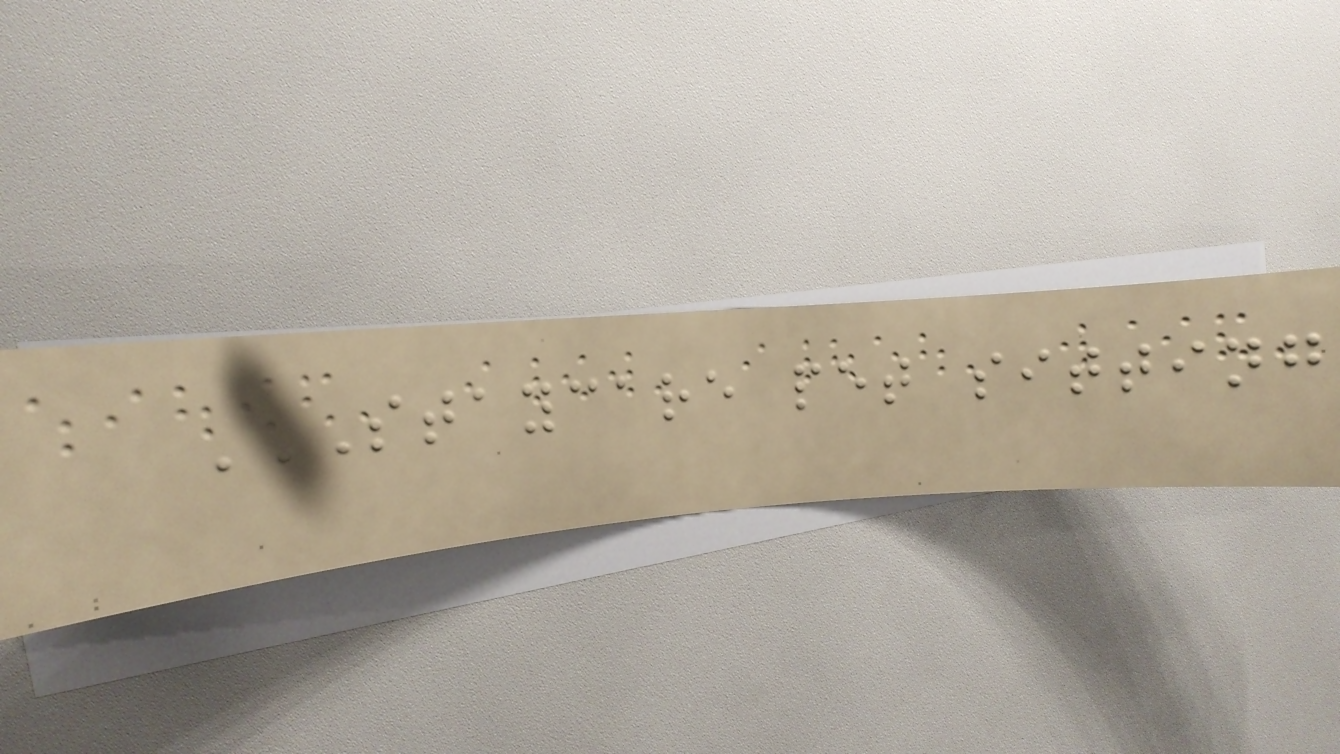STAYCARE PET SITTING
